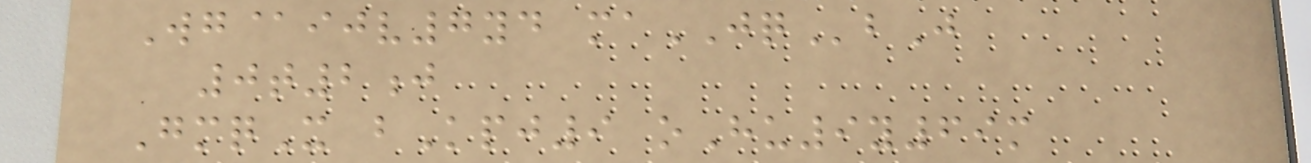Wg@ijv7yd maJQbJ
0t2j
GmqX bKpj9 oHu9y69m
